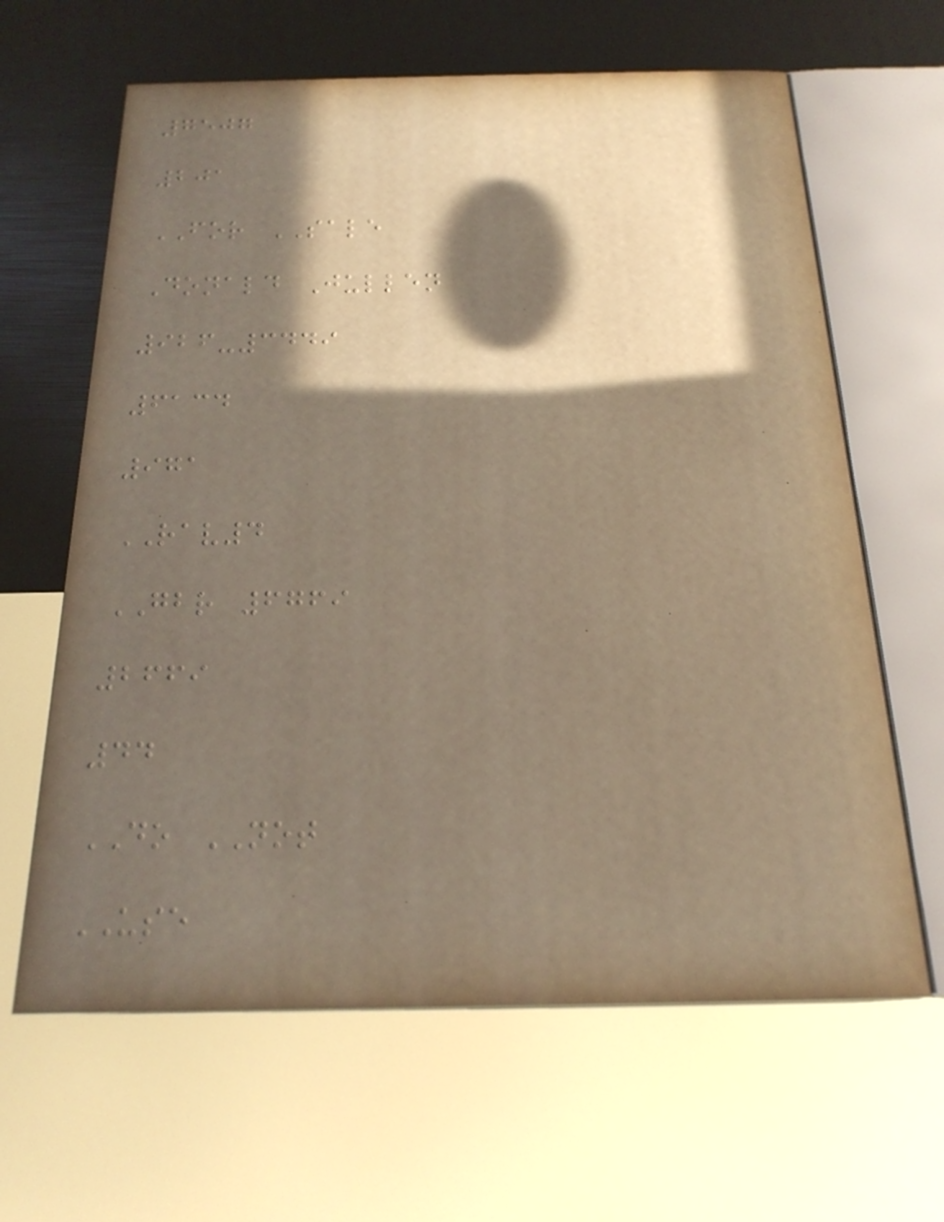7507
201
FOR SALE
Donald Jullen
926-3449
6134
971
RAV4
GBR 6769
2669
44
DO NOT
USE
